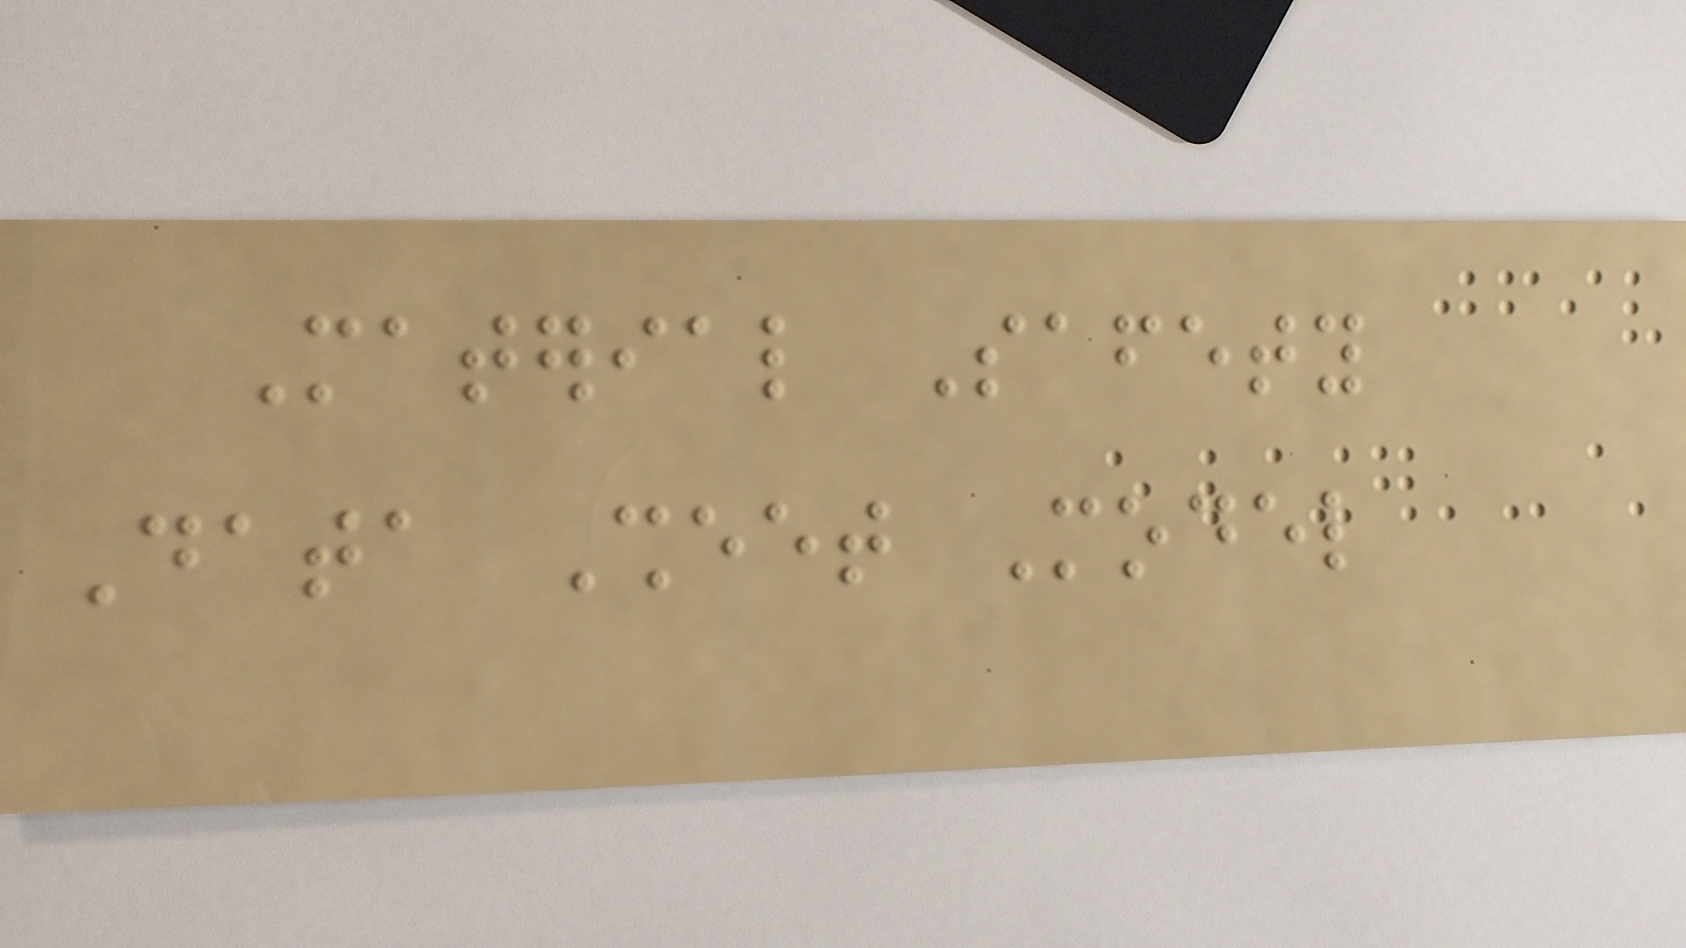Material Safety
Data Sheet Model
